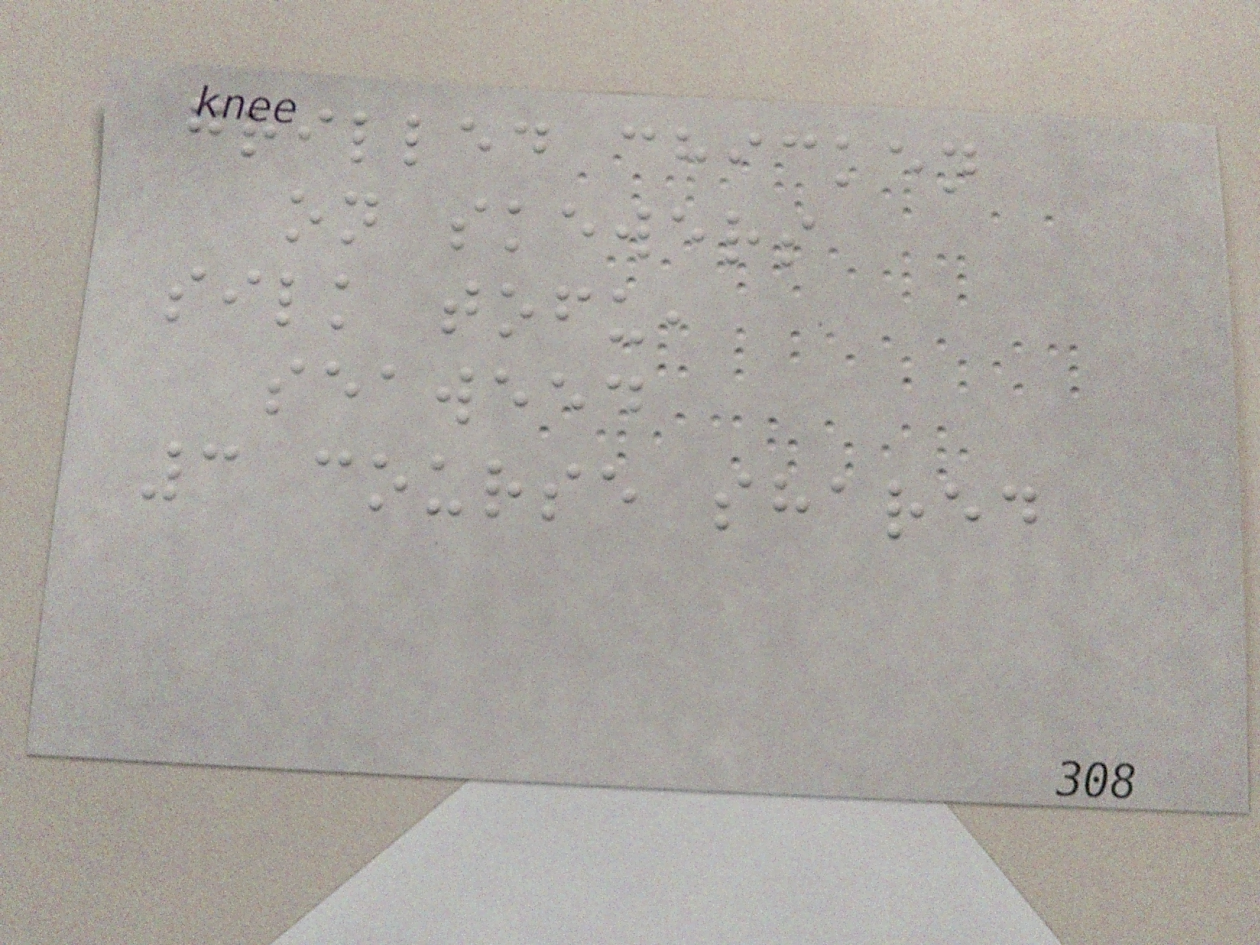grilled chicken
on skewers
silk tofu,
seaweed
3 course shared
